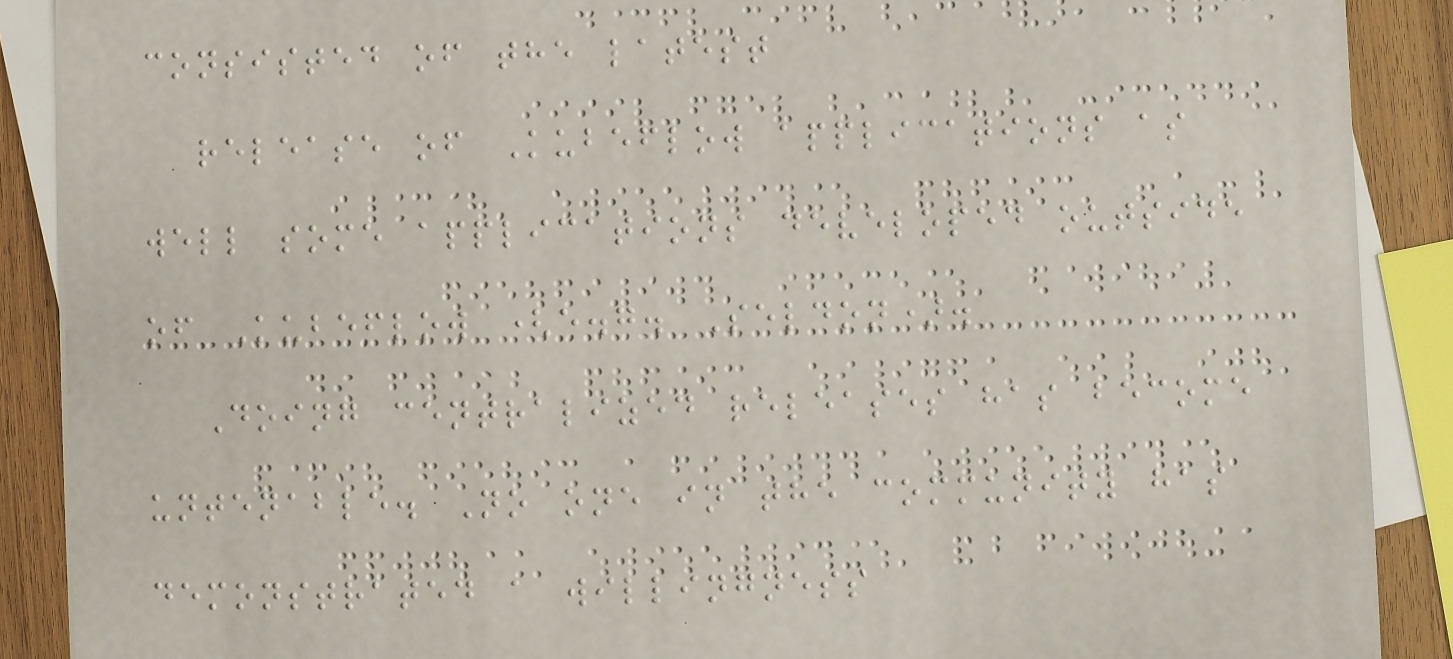consisted of the latest
release of Kubeflow applications as
well some applications developed outside
of Kubeflow (e.g. Seldon).
Doing centralized releases has become
untenable. No one in the community has
demonstrated a willingness
